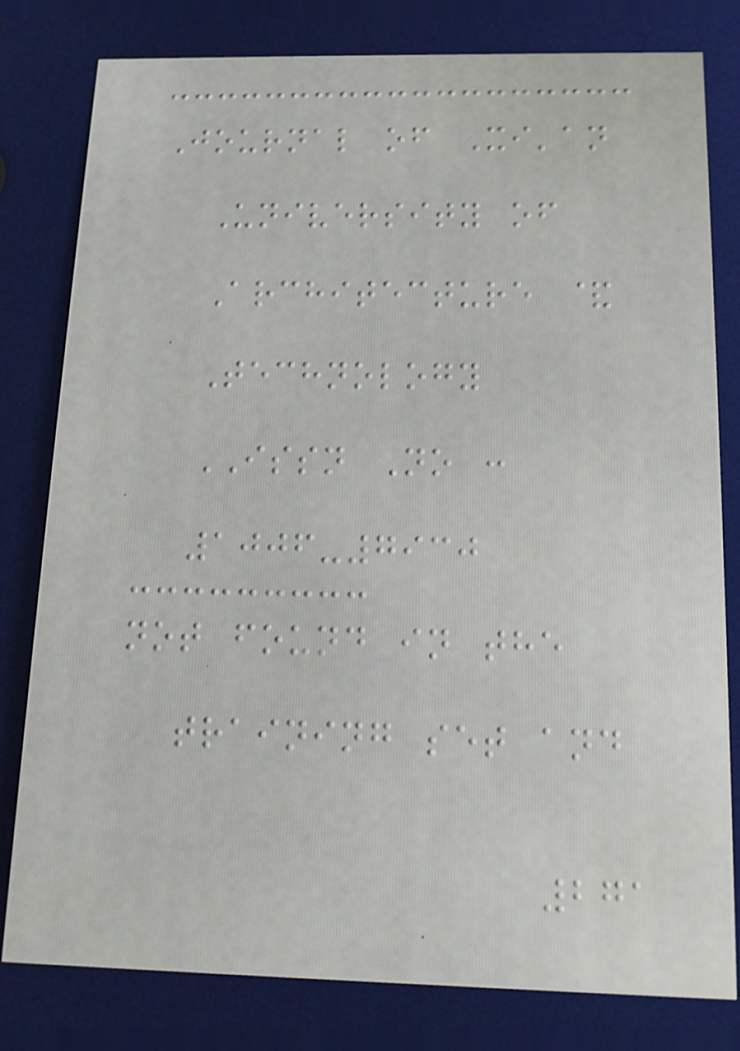Journal of Xi'an
University of
Architecture &
Technology
ISSN No :
1006-7930
not found in the
training set and
271
